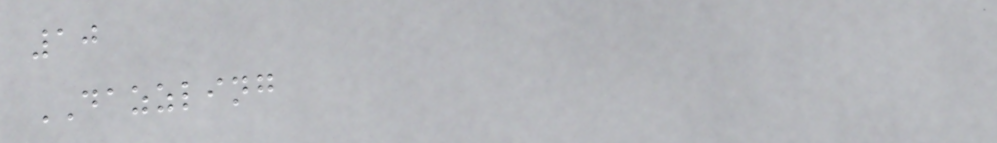10
DAZZLING
